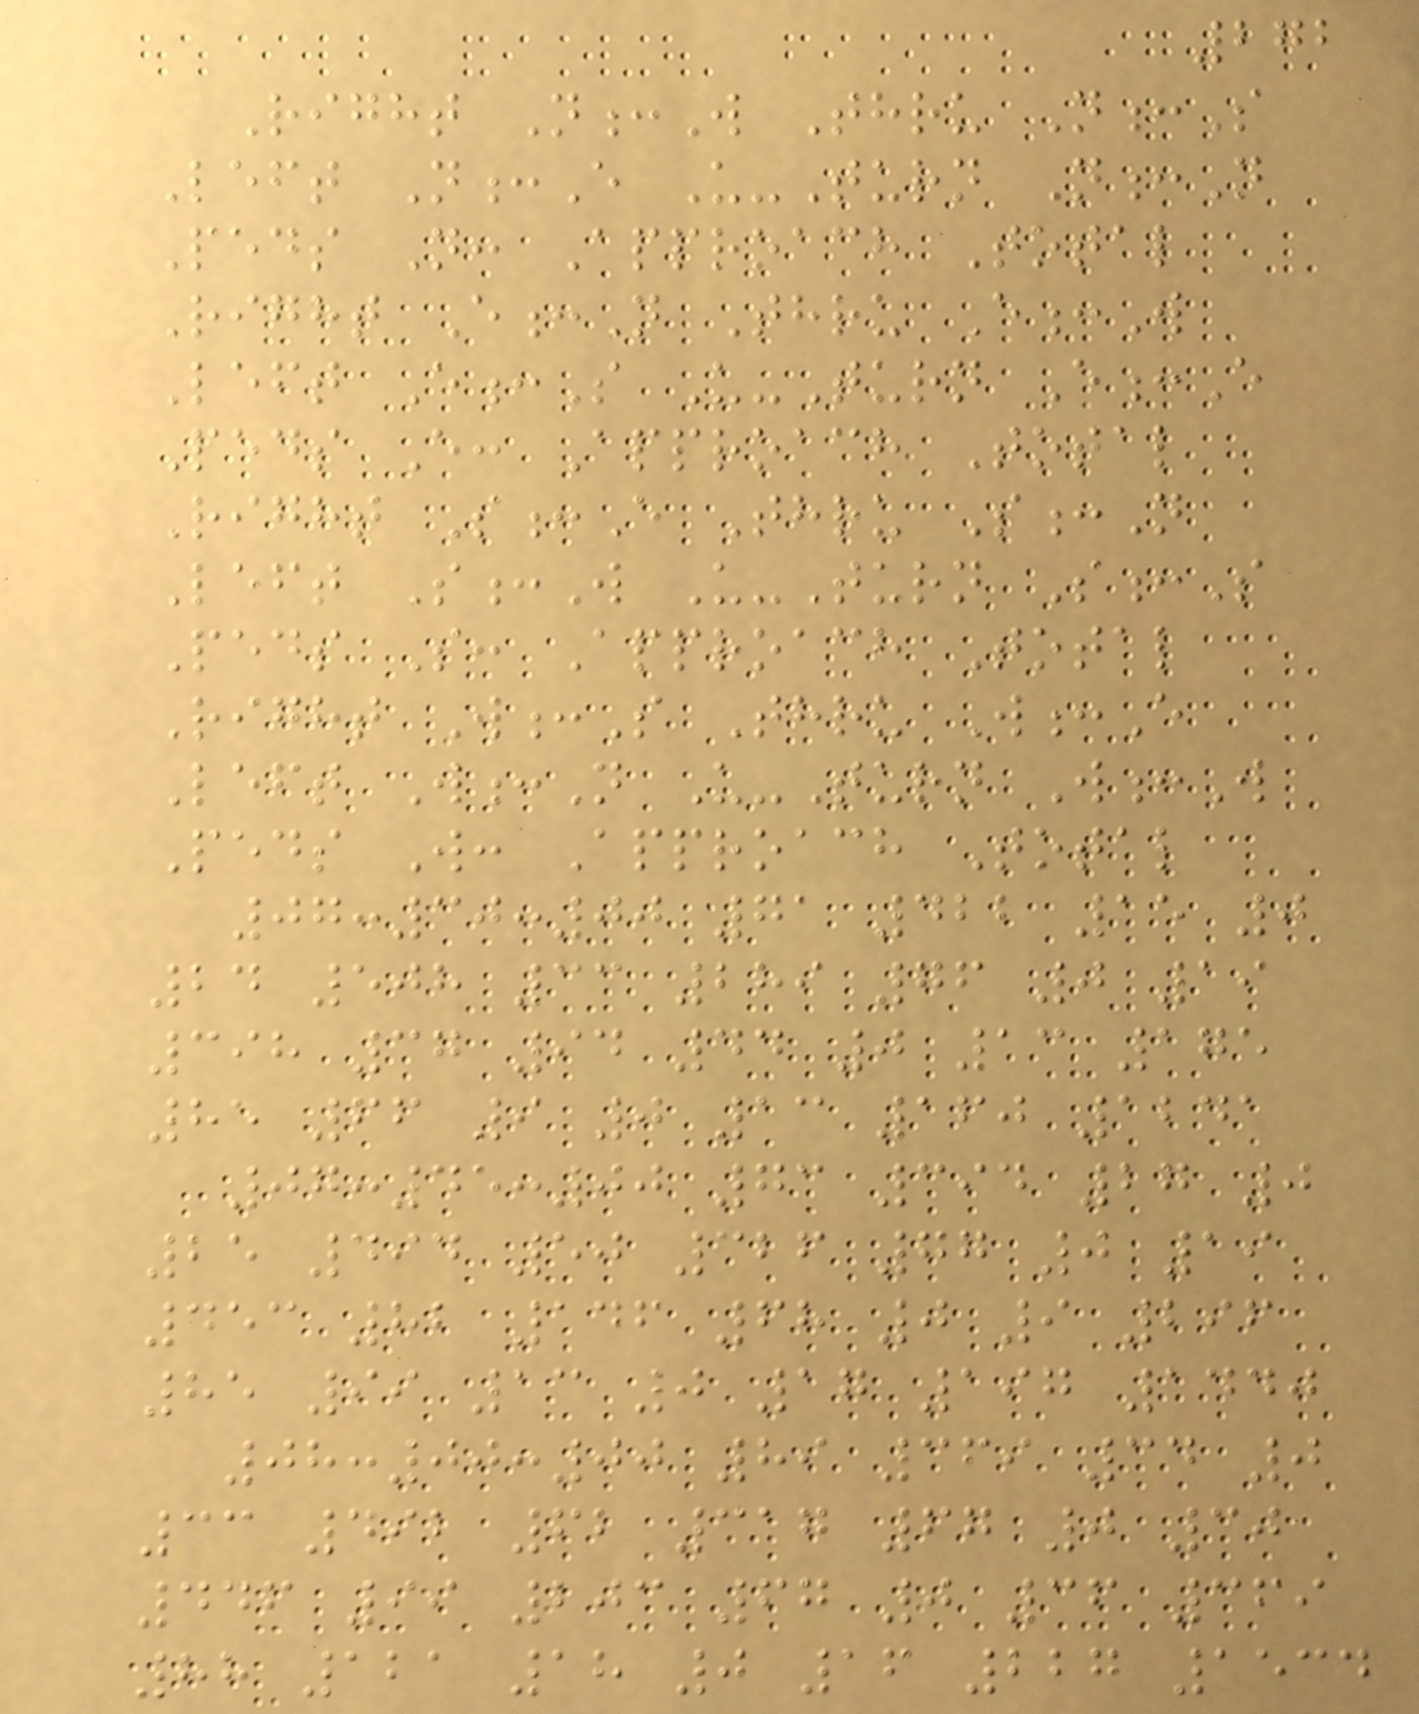272
Right N:W Thru N:S
Left N:E U-Turn N:N
Peds N: Approach Total
Right E:N Thru E:W
Left E:S U-Turn E:E
Peds E: Approach Total
Right S:E Thru S:N
Left S:W U-Turn S:S
Peds S: Approach Total
Right W:S Thru W:E
Left W:N U-Turn W:W
Peds W: Approach Total
07:30:00 71 422 15 0
24 508 33 289 76 0 19
398 37 94 44 0 13 175
85 66 9 0 13 160 1241
07:45:00 73 394 27 0
25 494 50 326 77 0 19
453 82 146 68 0 9 296
85 99 13 0 17 197 1440
08:00:00 89 369 34 0
33 492 62 317 67 0 30
446 99 203 67 0 36 369
88 121 18 0 16 227 1534
